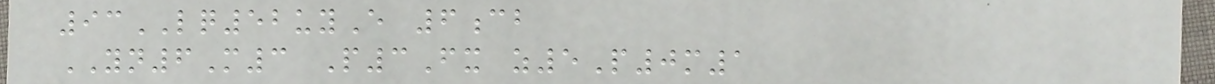93LQ52uyE 6cb
YN6M3 P3Fx z5P0m1
